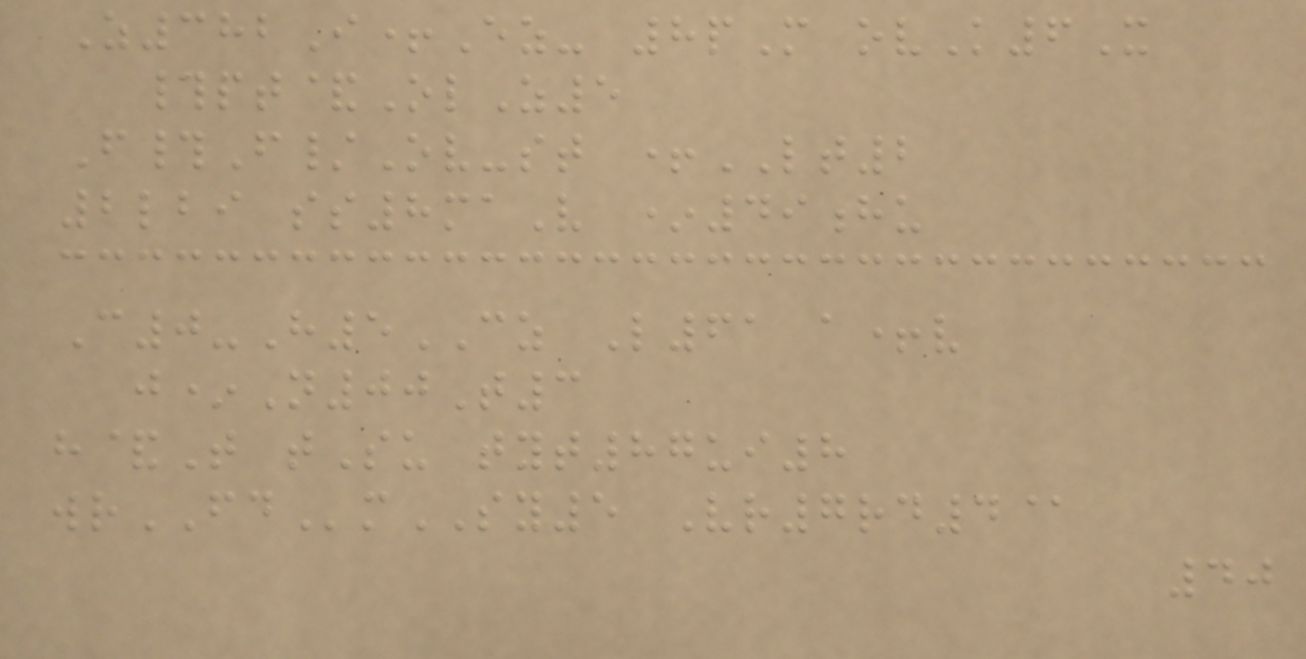Z382I+Ez- 8pM ovK6X
#pt&OlZ5
F#F/Ov-st +LT2
2lbi ss8maV *49hu
C0-H5CZ L61 a+v
j*N00T3
h&T tSu tyt87ui8
wrFDmSY5 Vr7rd4@
40
